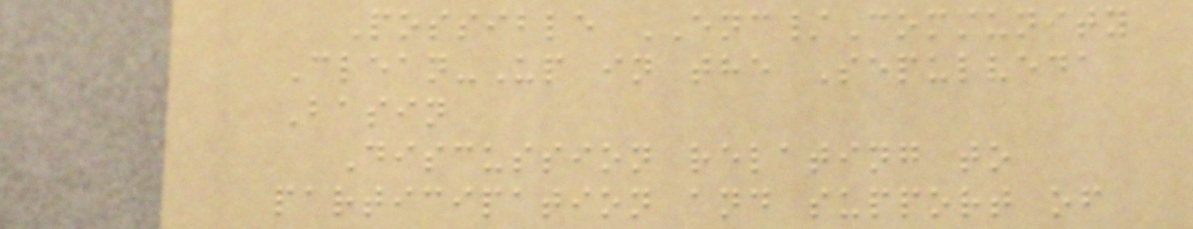Possible ENC/Community
Clean-Up in the Sepulveda
Basin
Discussion relating to
participation and support of
